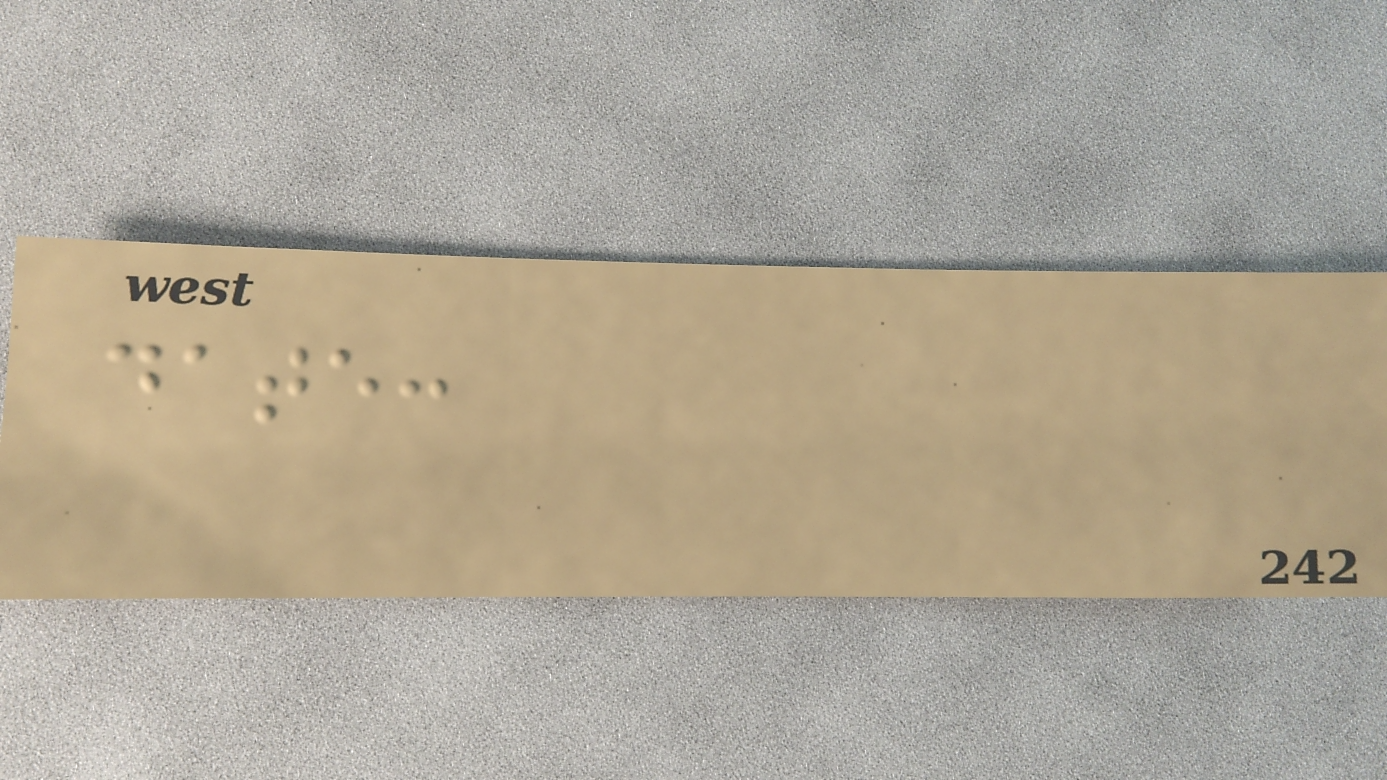date:
